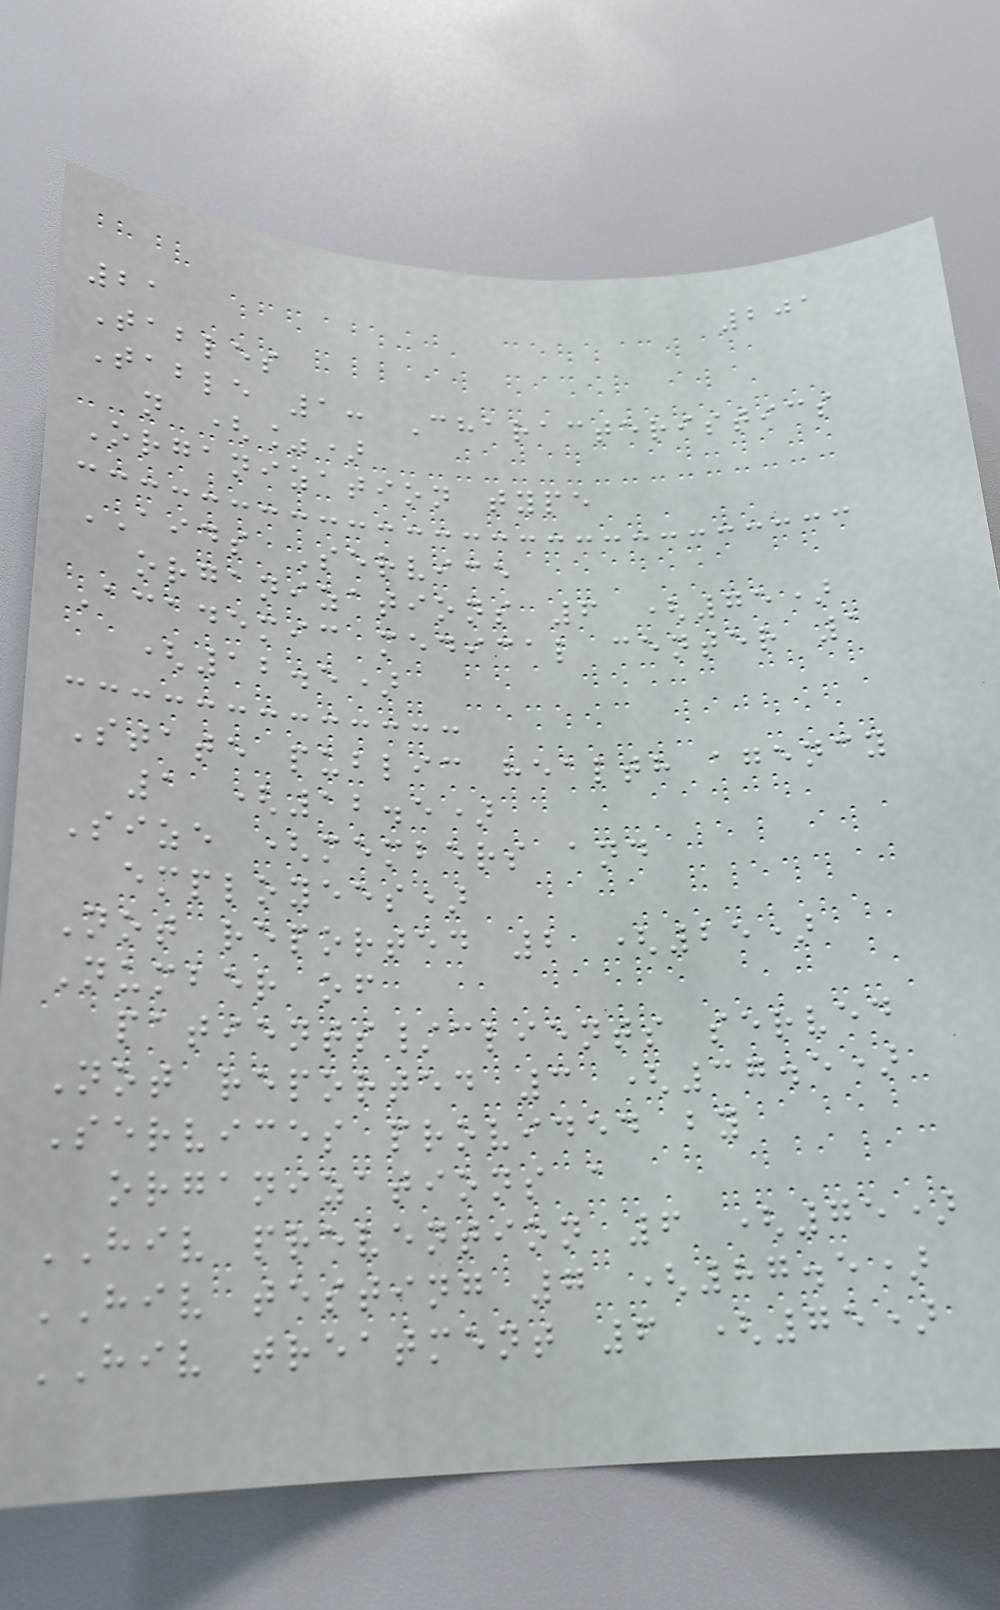201
21
Tables
Table 1: Characteristics
n (%)
Organization type
AIDS Service
organizations 6 (75)
Academic medical center 1
(12.5)
State public health agency
1 (12.5)
Size (members and
employees)
Not reported 2 (25)
Number of
patients/clients served
Not reported 3 (37.5)
Services provided by
organizations a
HIV prevention 6 (75)
HIV testing 7 (87.5)
HIV treatment 6 (75)
